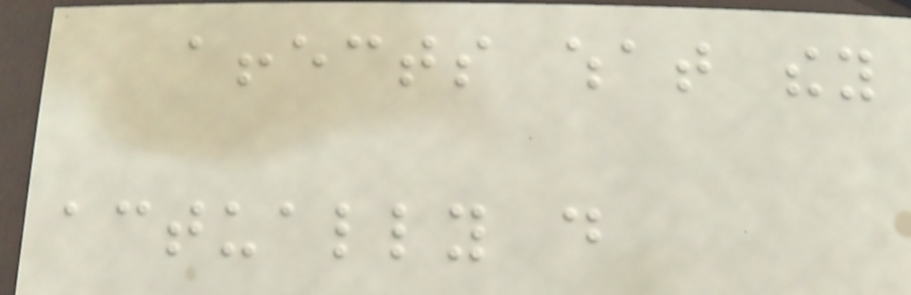affects what they
actually do
